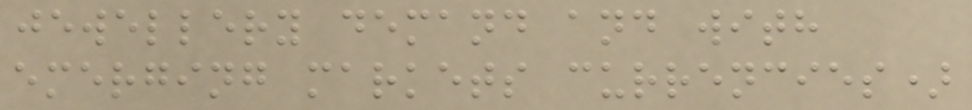jewellery demand and with
emerging markets currencies)
